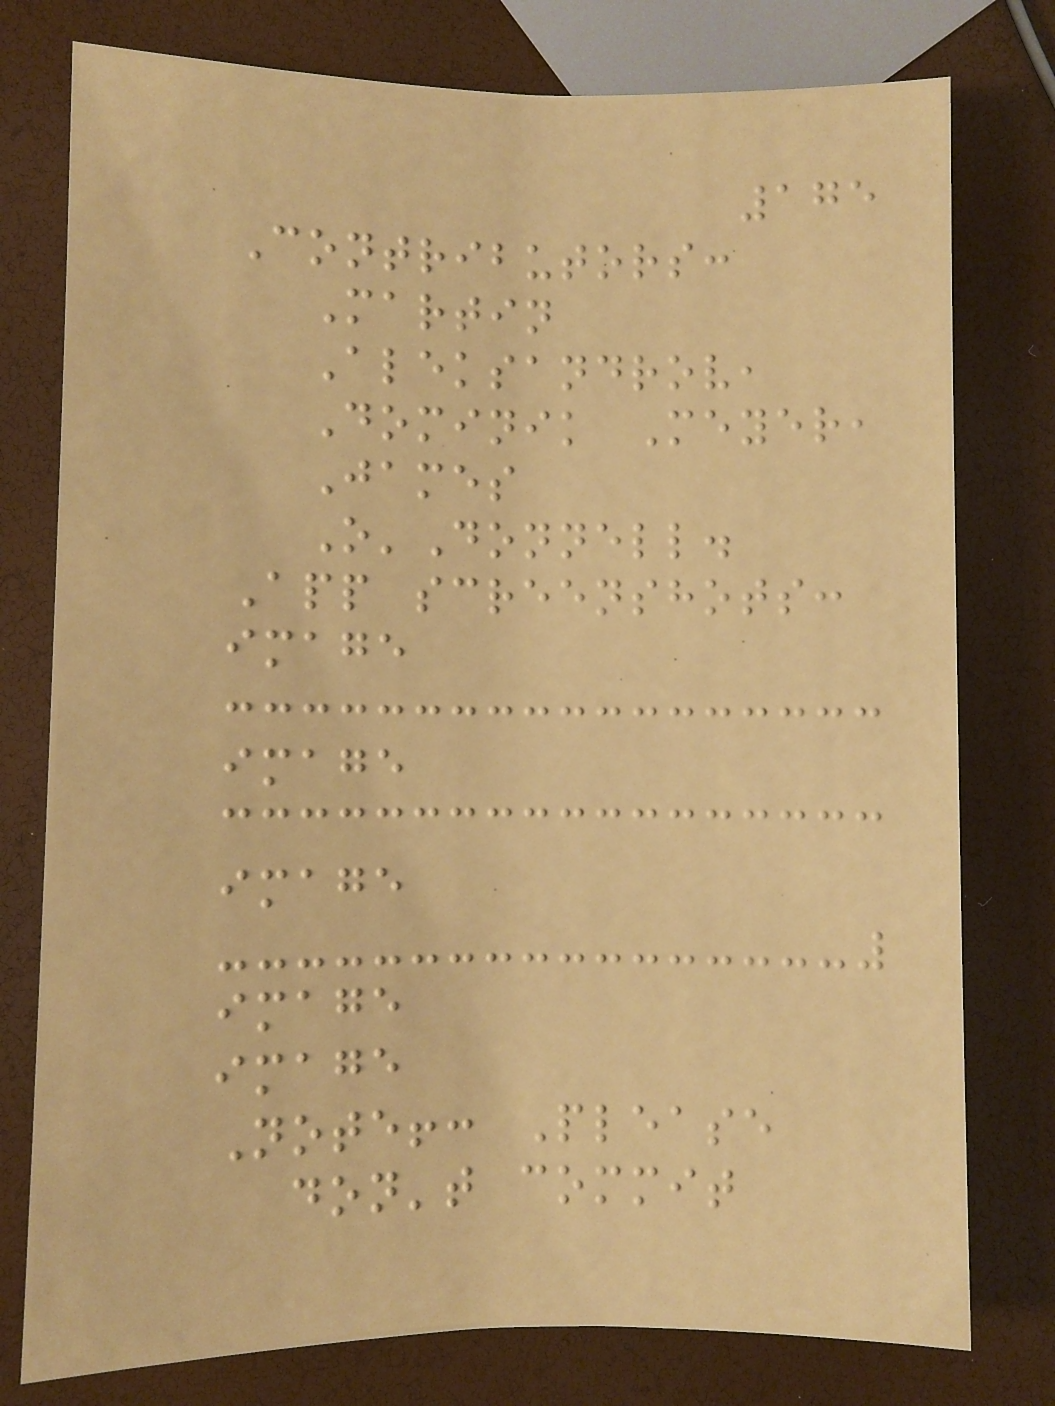175
Contributors:
Martin
Aleksandrov,
Dominik Meyer,
James
O'Donnell.
App screenshots:
image
image
image
image
image
Note!: Please
don't commit
